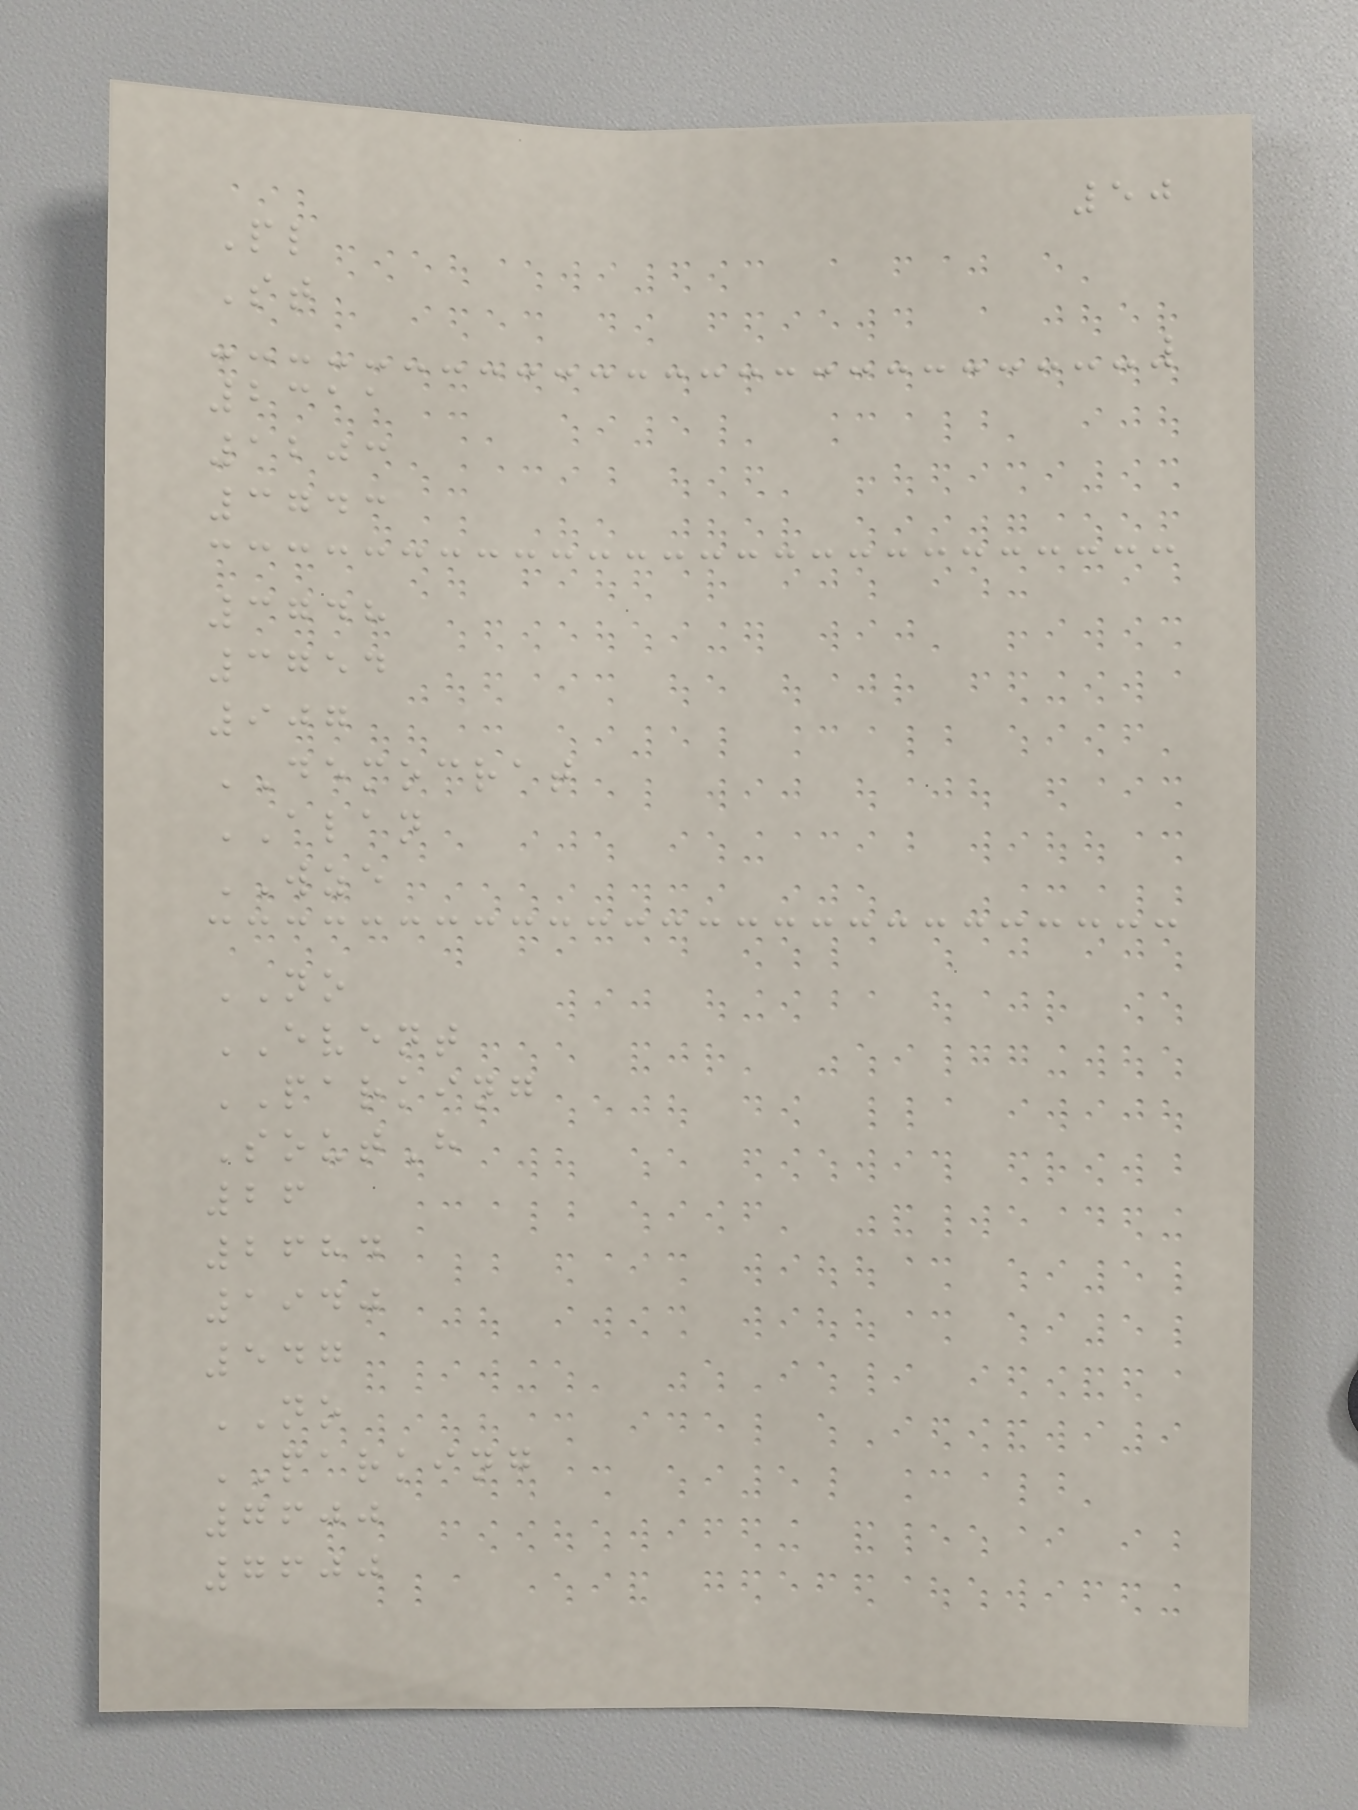50
Pl
St
2311
1203
3743
3748
3754
907
DEMOCRAT
ALAN
WZE
NO
EVENT
PARKING
SoutH
26
2684
1940
547
NO
PARKING
7600
7600
